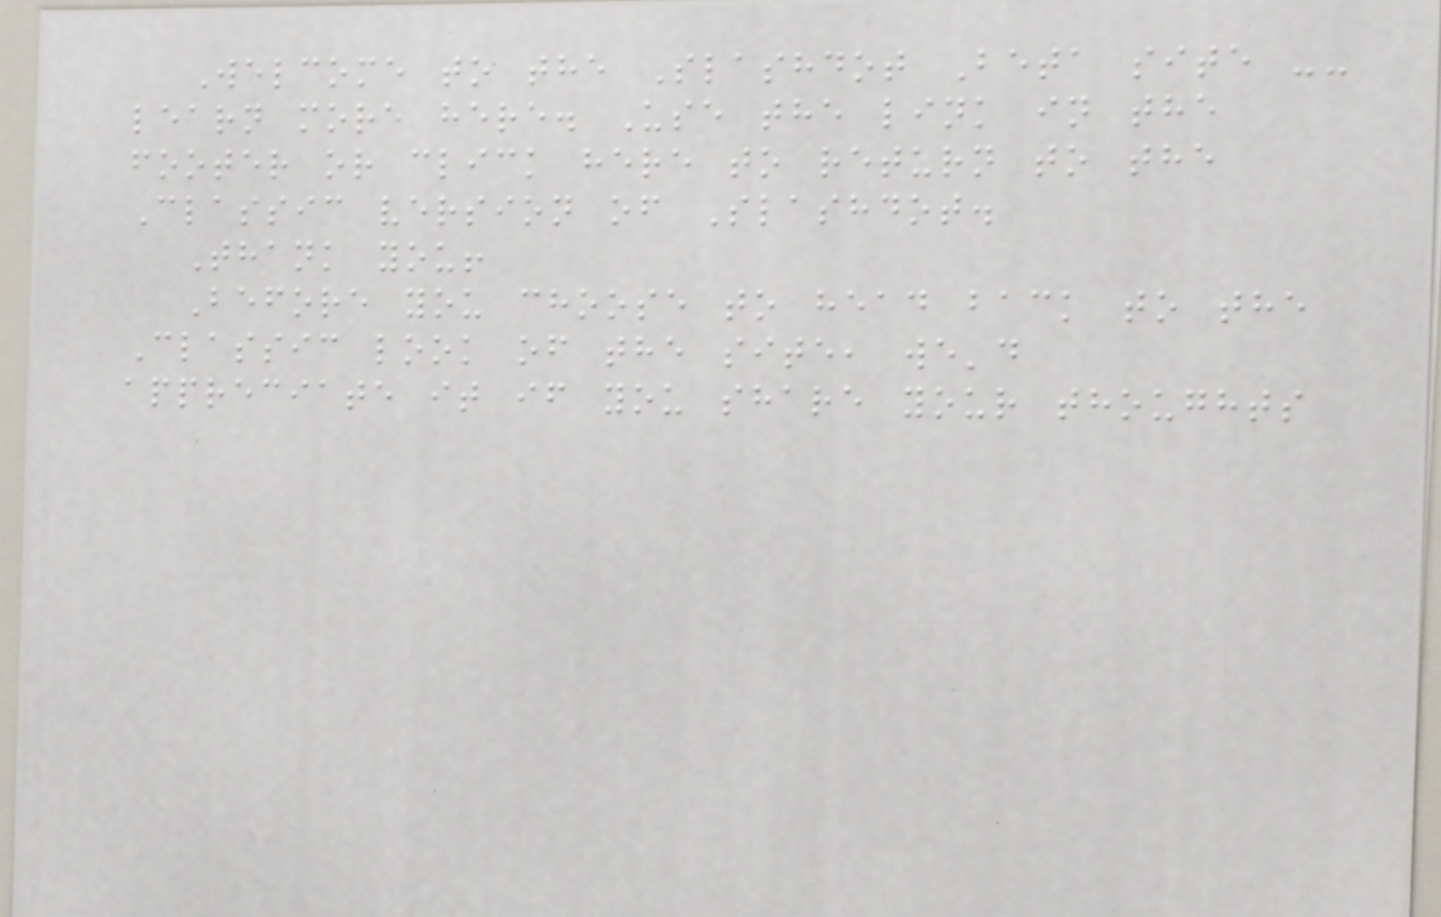Welcome to the Slashdot Beta site --
learn more here. Use the link in the
footer or click here to return to the
Classic version of Slashdot.
Thank you!
Before you choose to head back to the
Classic look of the site, we'd
appreciate it if you share your thoughts
